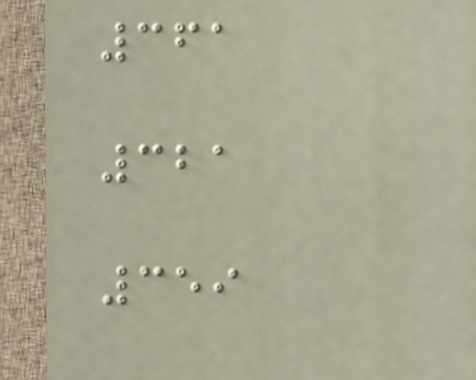361
321
359
